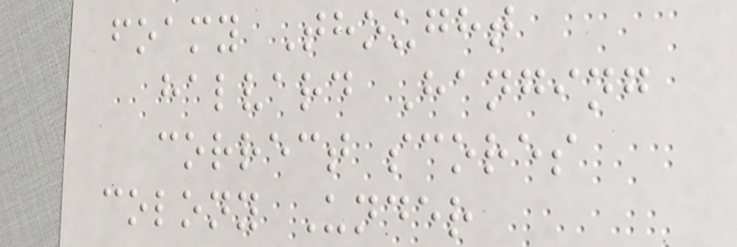foamy Thought
halvard Hanging
correct scores
colony Under
